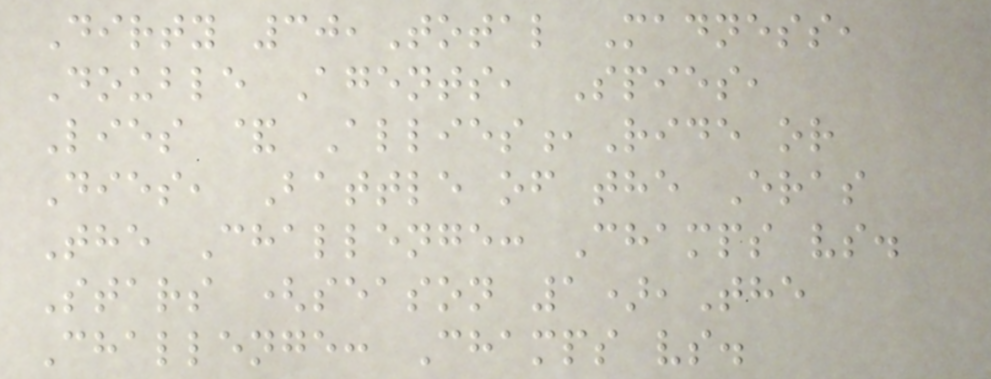Dirty 30,Total Madness,
Double Agents, Spies,
Lies & Allies,Ride or
Dies, Battle of the Eras
The Challenge: Champs vs.
Stars (season 1),The
Challenge: Champs vs.
